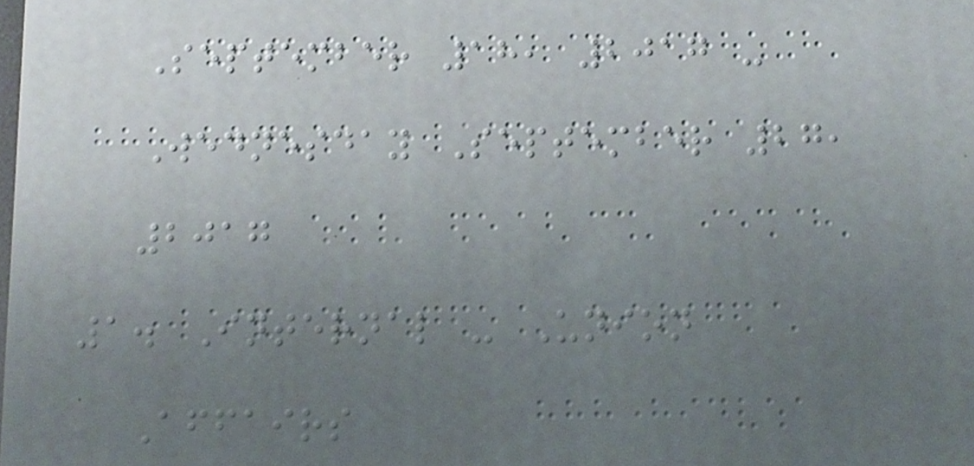September 18, 2017 -
Wednesday September 27,
2017
1. Internal - Union
Affairs
